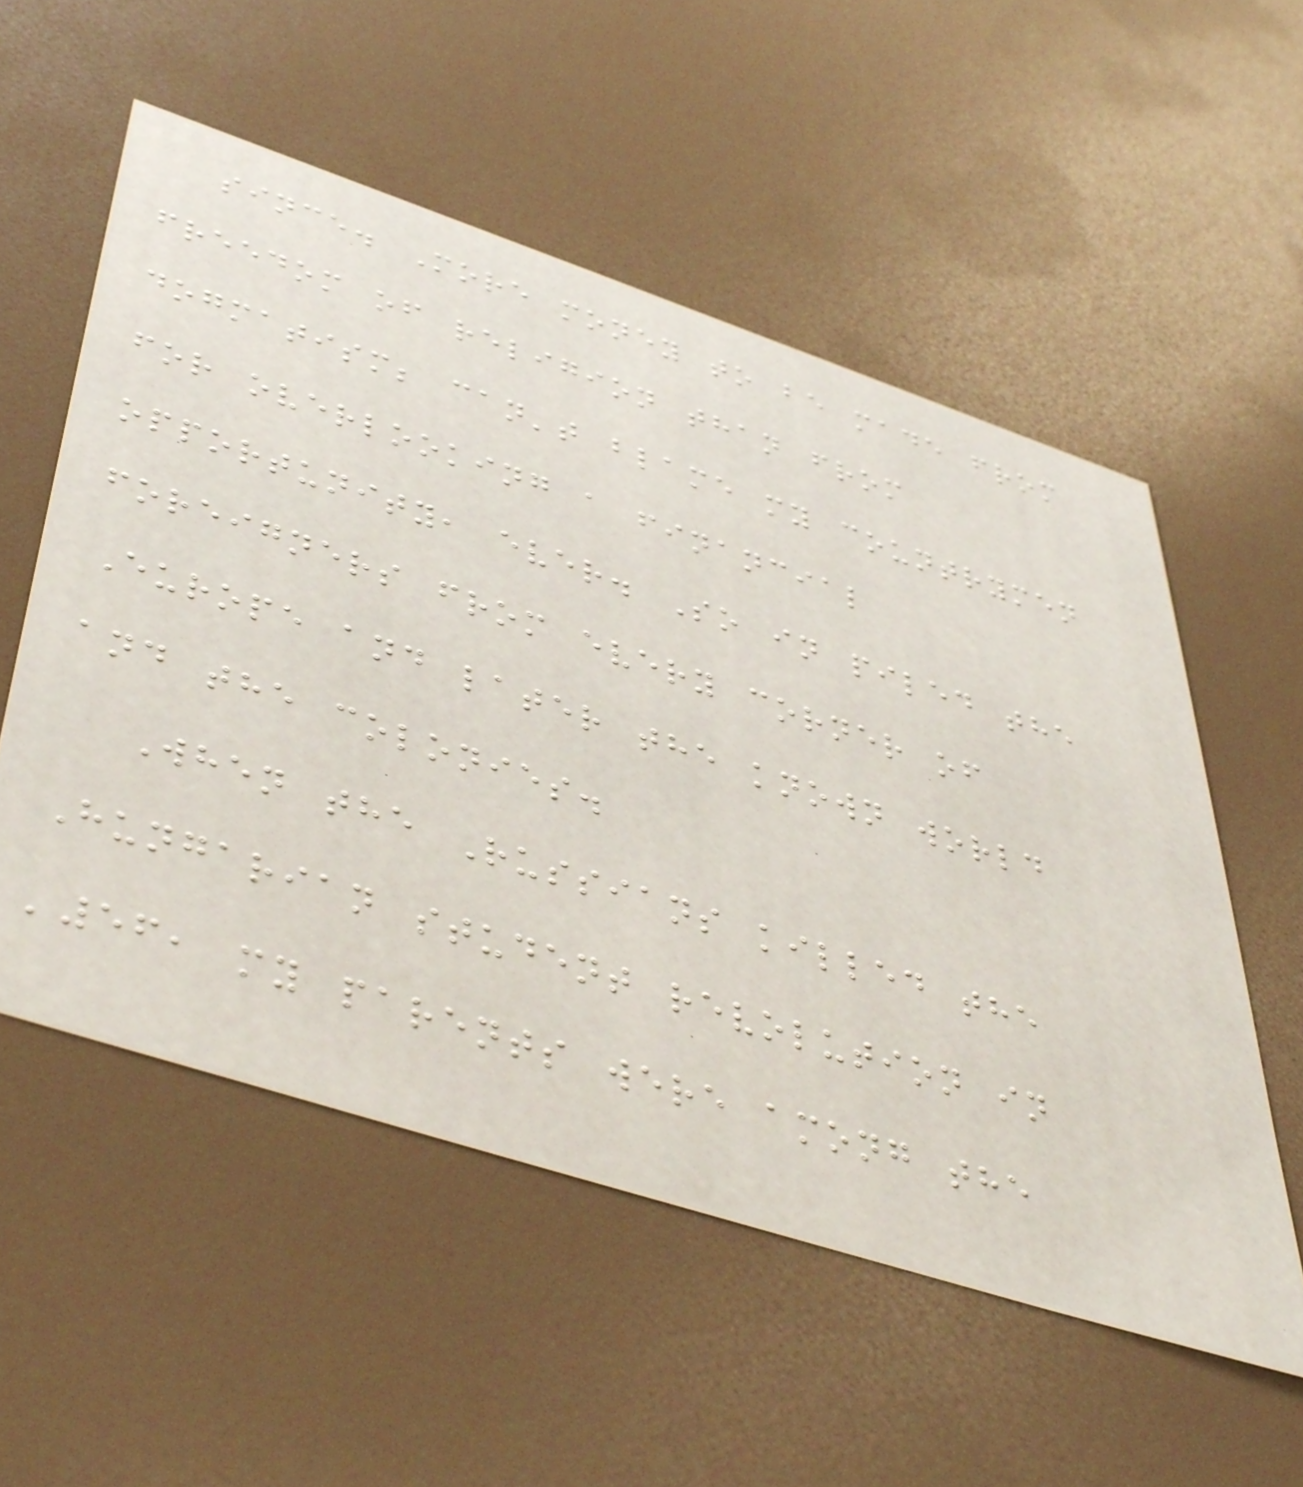since. More money to be made from
freedom of religion than from
dogmatism; can't blame my countrymen
for overlooking a financial
opportunity, ever. So in piled the
foreigners from every corner of
Europe and later the known world
and the colonies.
When the Russians killed the
Hungarian student revolution in
'56, my parents were among the
